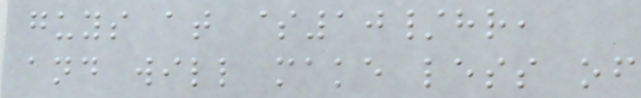guys at $10/hr,
and will make less of
